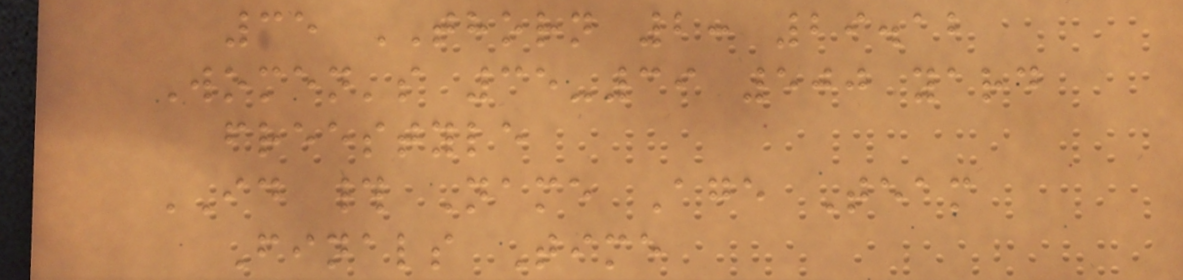35 THORN 2: 29.12
Women's 35-39 500 yard
freestyle
ID # Name Age Team
Finals Time
